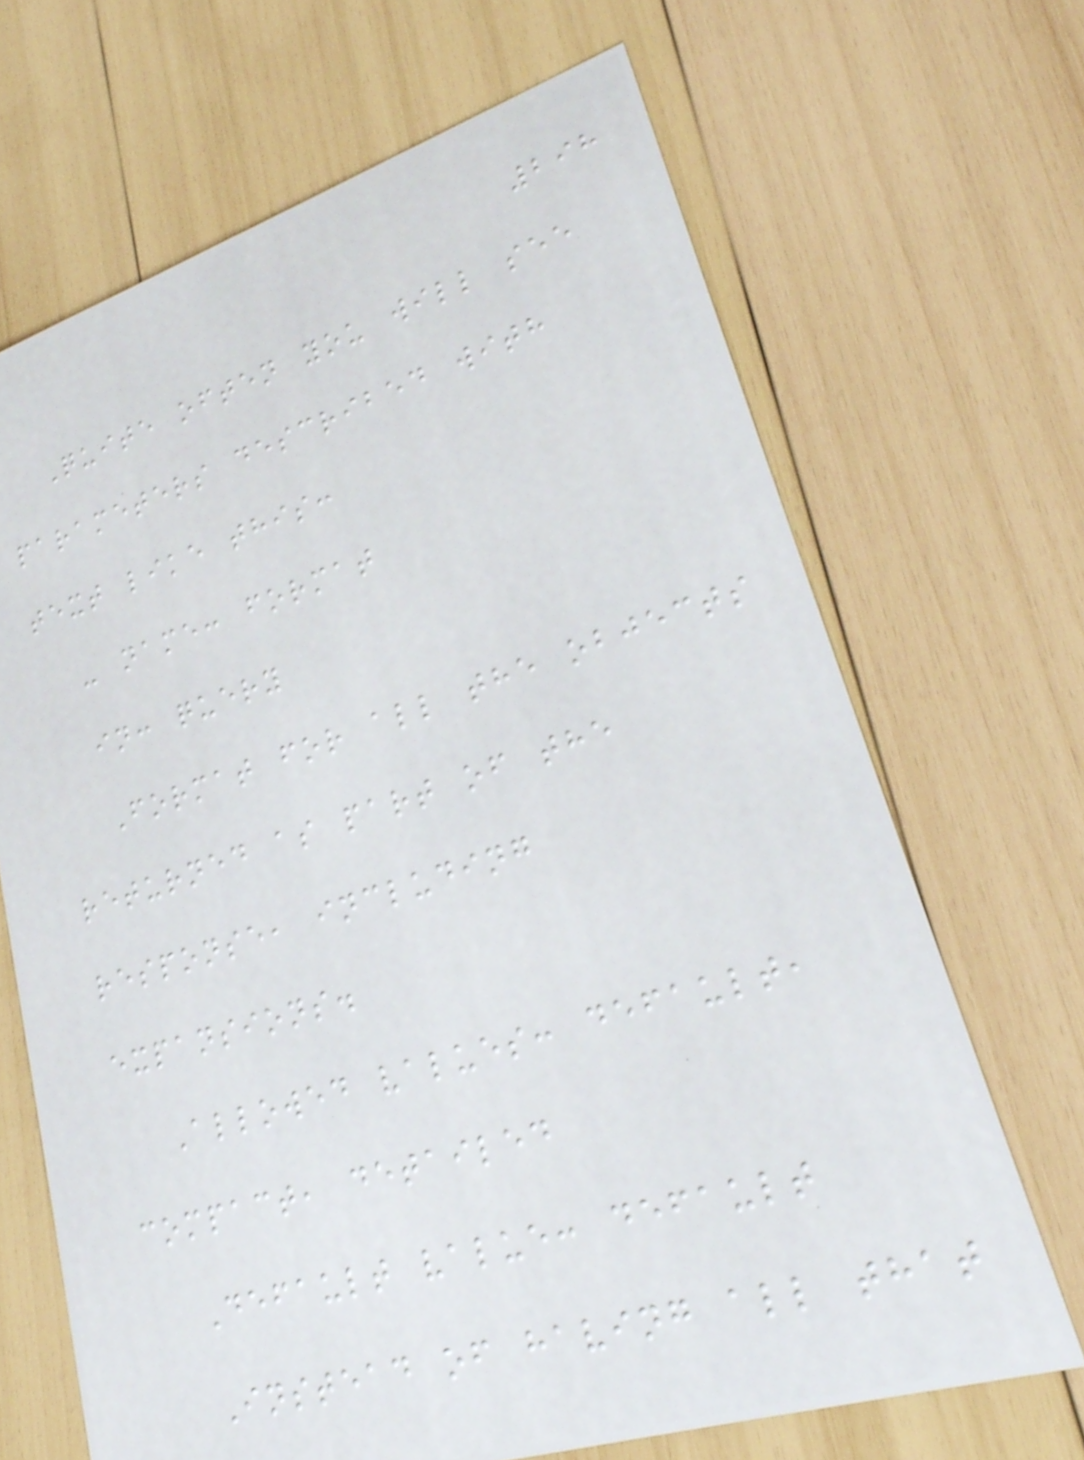298
Quite often you will see
parameters described with
text like this:
- name: format
in: query
Format for all the objects
returned as part of the
response, including
expansions.
Allowed values: default,
compact, detailed
Default value: default
Instead of having all that
